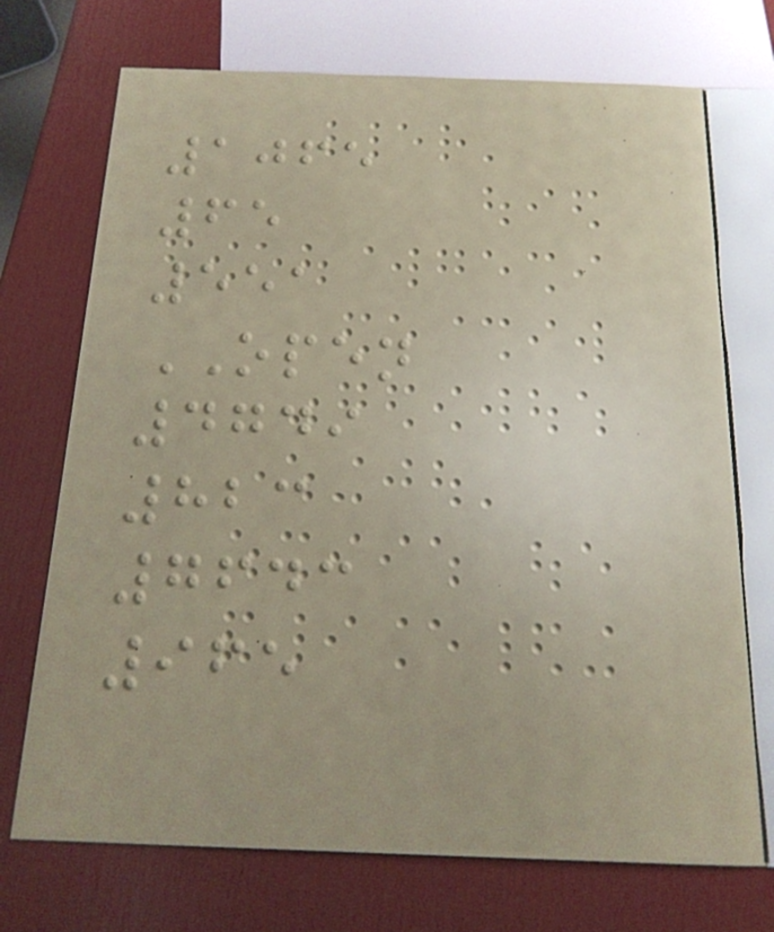1065
65
551
OPEN
4749
823
7643
965
